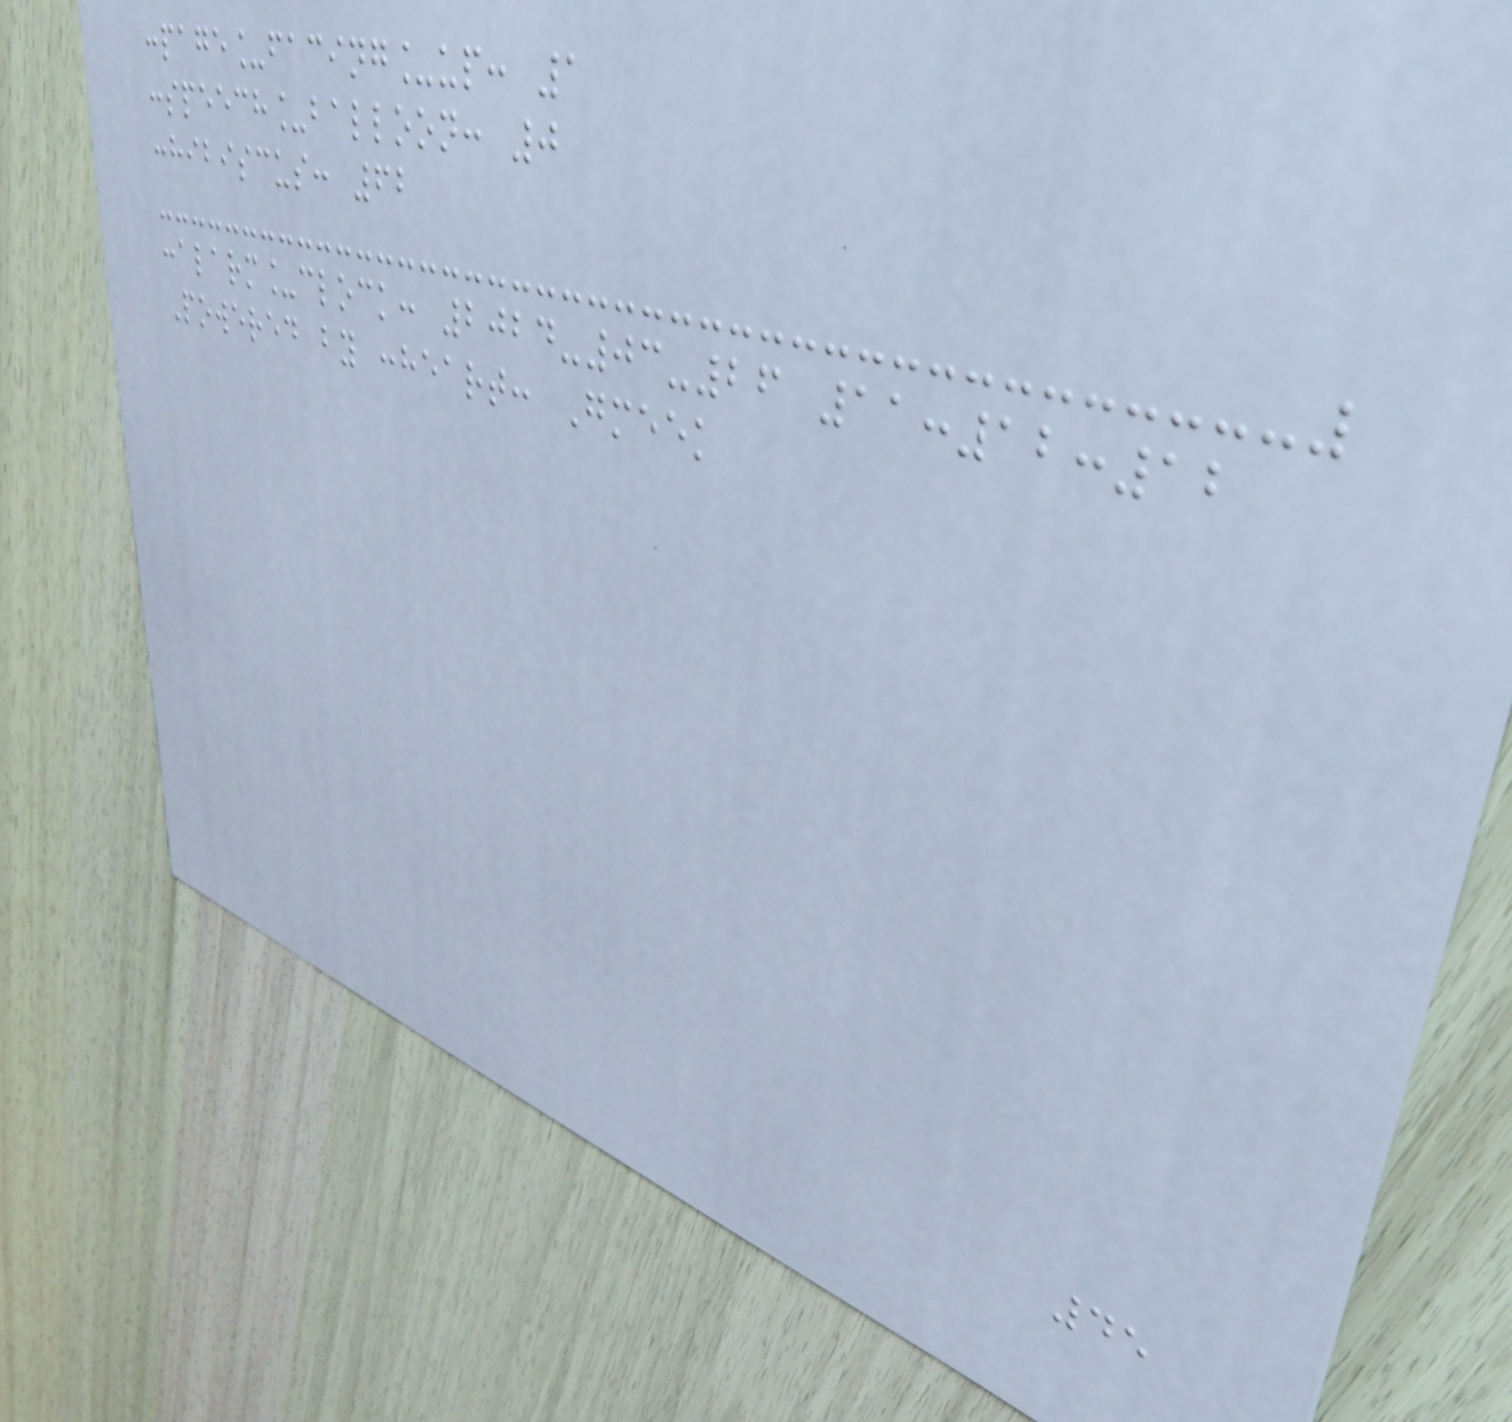:page_facing_up: 1
:speech_balloon: 0
:hibiscus: 62
:alarm_clock: 2024-03-26 11:12:12
Powered by :heart: Gmeek
45
